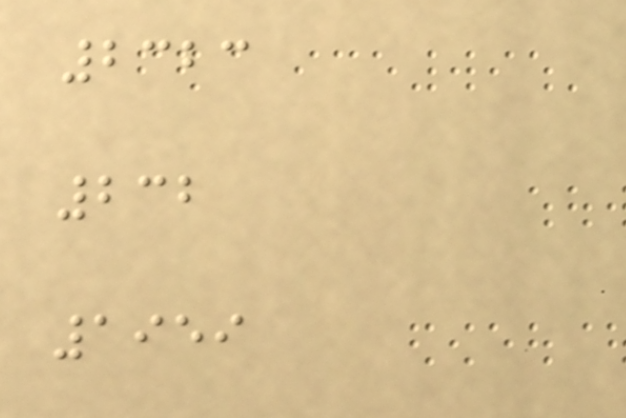2323
232
1959
